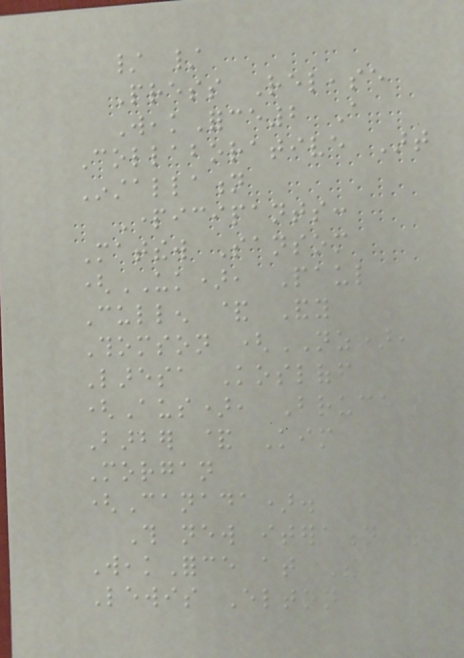/ /
Press Release
WeakForce2 A
Collaborative Art
Installation
Participants:
Matthew Sansom
(UK), Paul
Cullen & Andy
Thomson (NZ),
Laresa Kosloff
(Aus), Bruce
Barber & Kim
Morgan
(Canada).
This new iteration of
WeakForce at The
Lewis Elton
